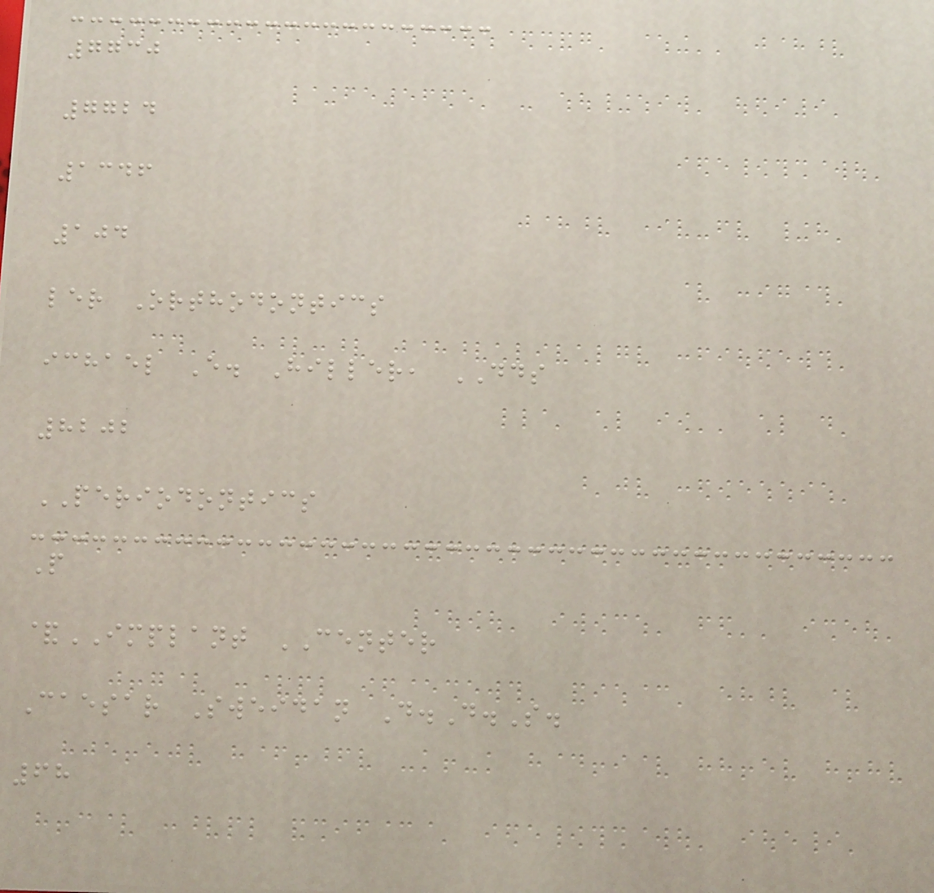7730
7724
1346
104
ler Orthodontics
ichael E. Hiller, DDS
8202
PERIODONTICS
P
&IMPLANT CENTER
Caesar Sweidan D.D.S.
68
